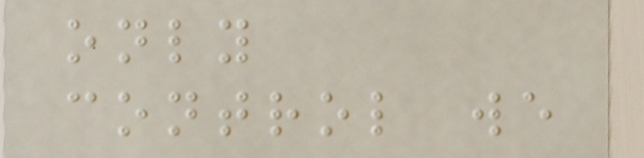only
control we
